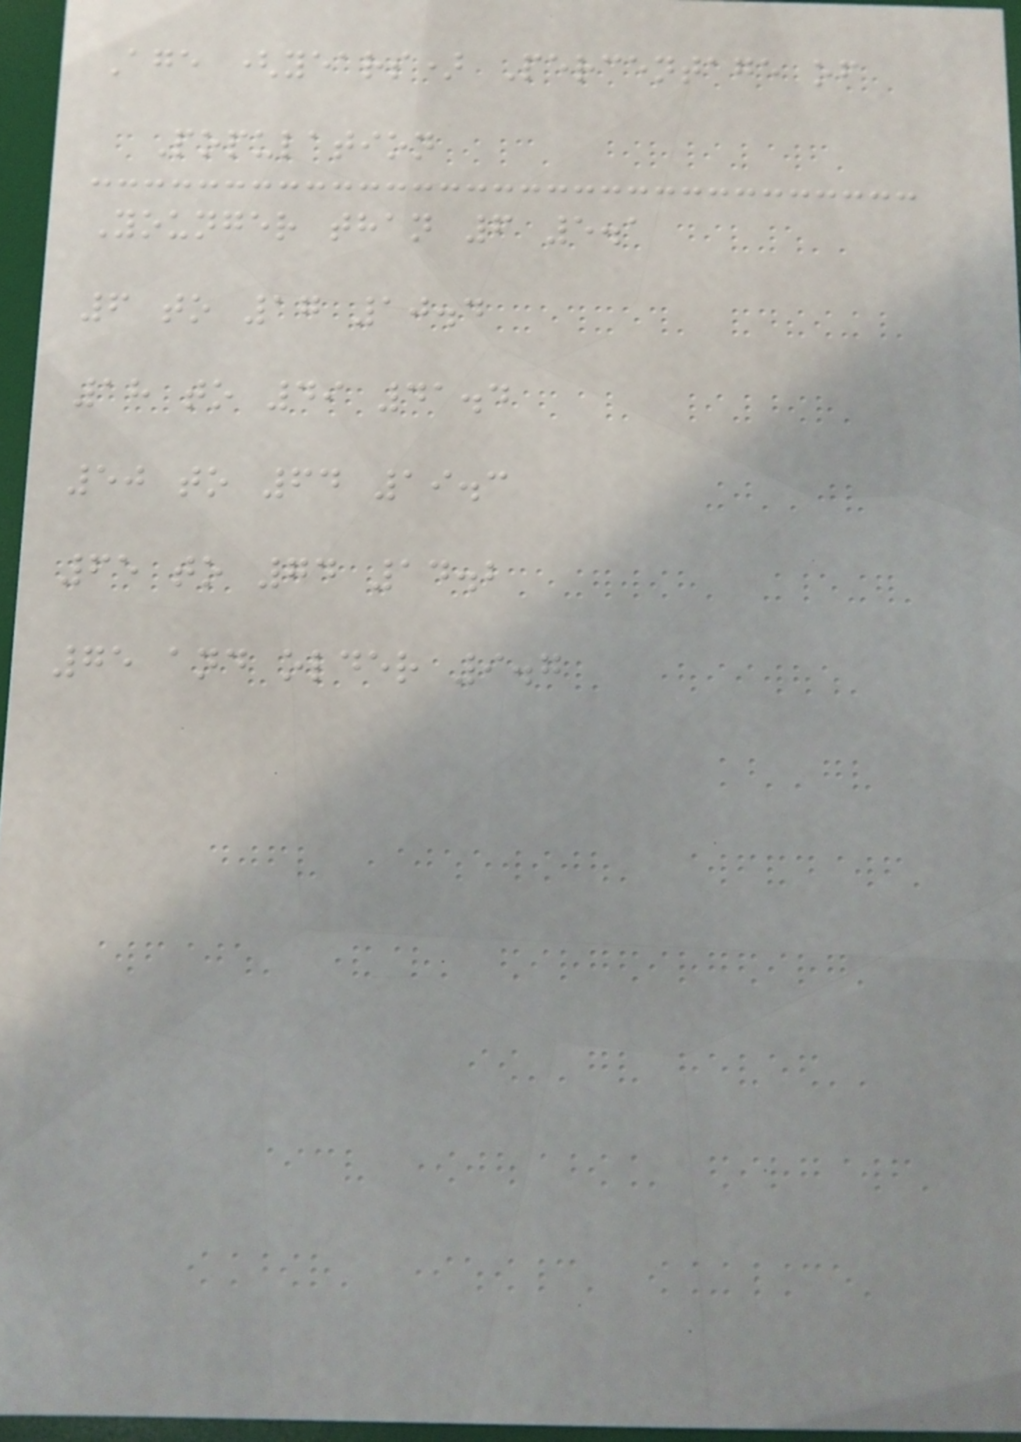Age (years) Percentage of
Population
Younger than 6 5.1
6 to 17 10.4
18 to 49 41.4
50 to 64 19.3
65 to 74 14.2
75 and older 9.7
